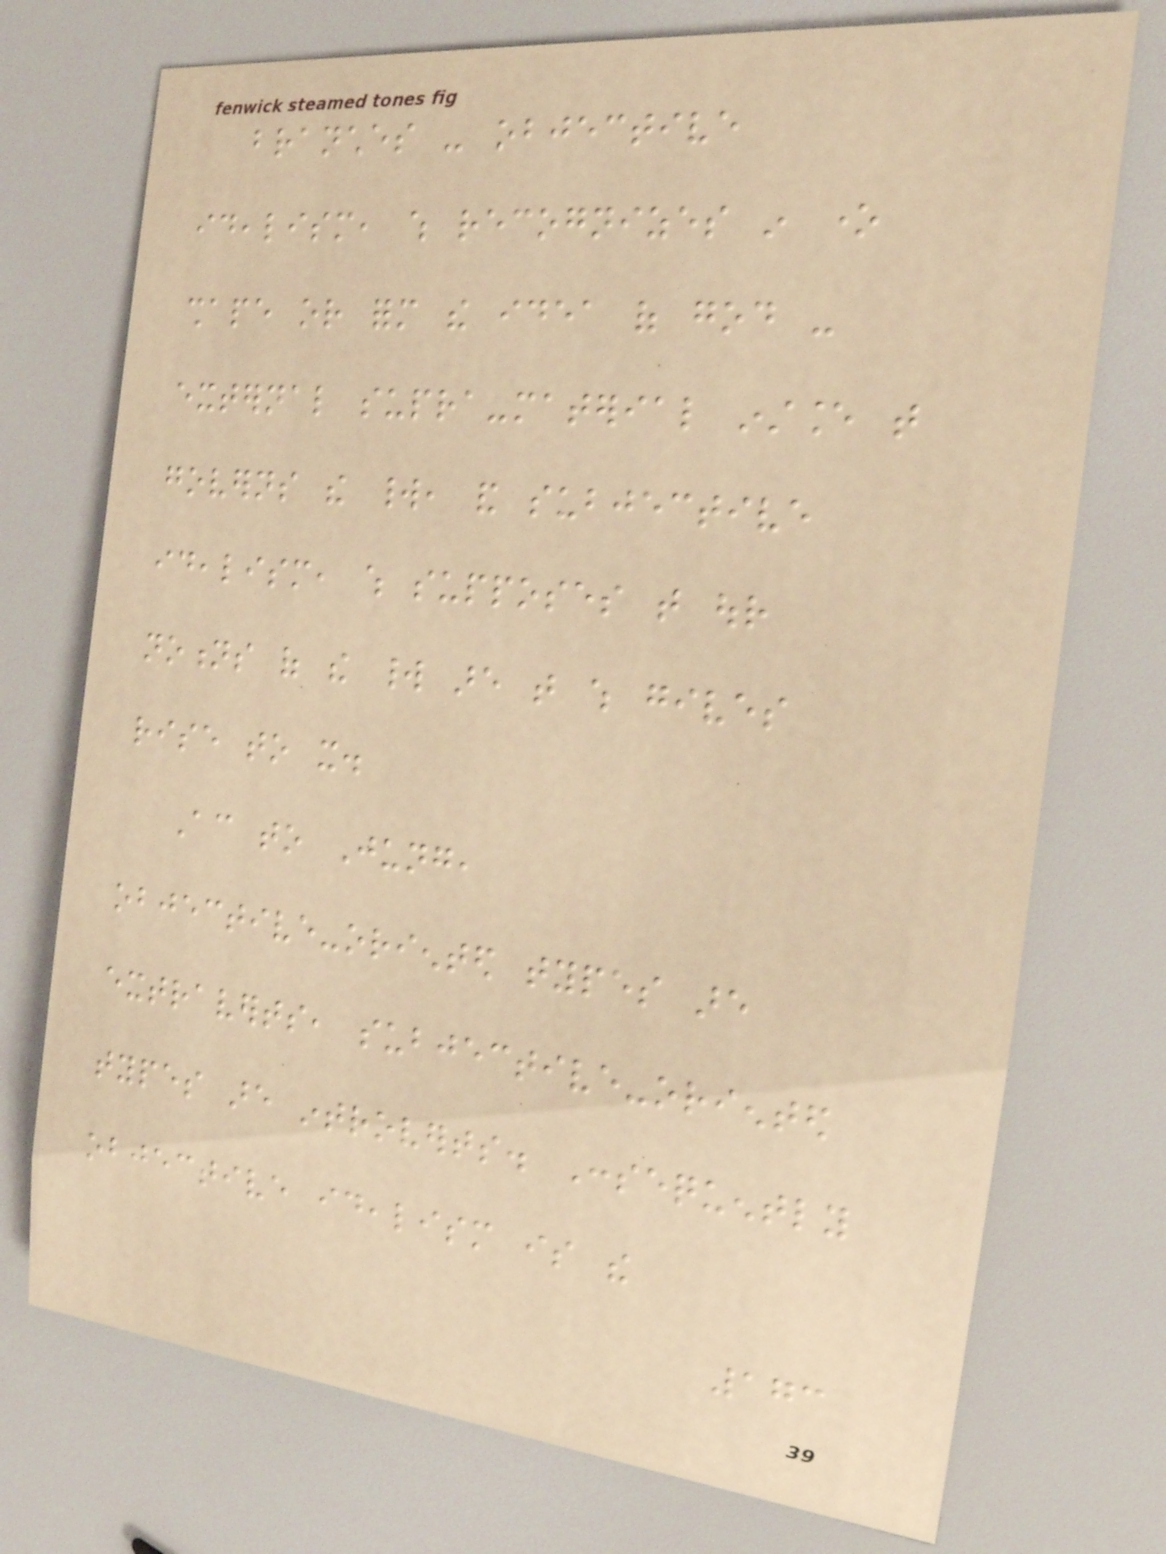branches - objective
idealism, which recognizes in one
shape or form the idea of god -
external supra-material instance that
governs the world, and subjective
idealism, which supposes that our
notions of the world are that which gives
rise to it.
According to Jung,
objective-oriented types are
extraverts, subjective-oriented
types are introverts. Consequently
objective idealism is the
173
